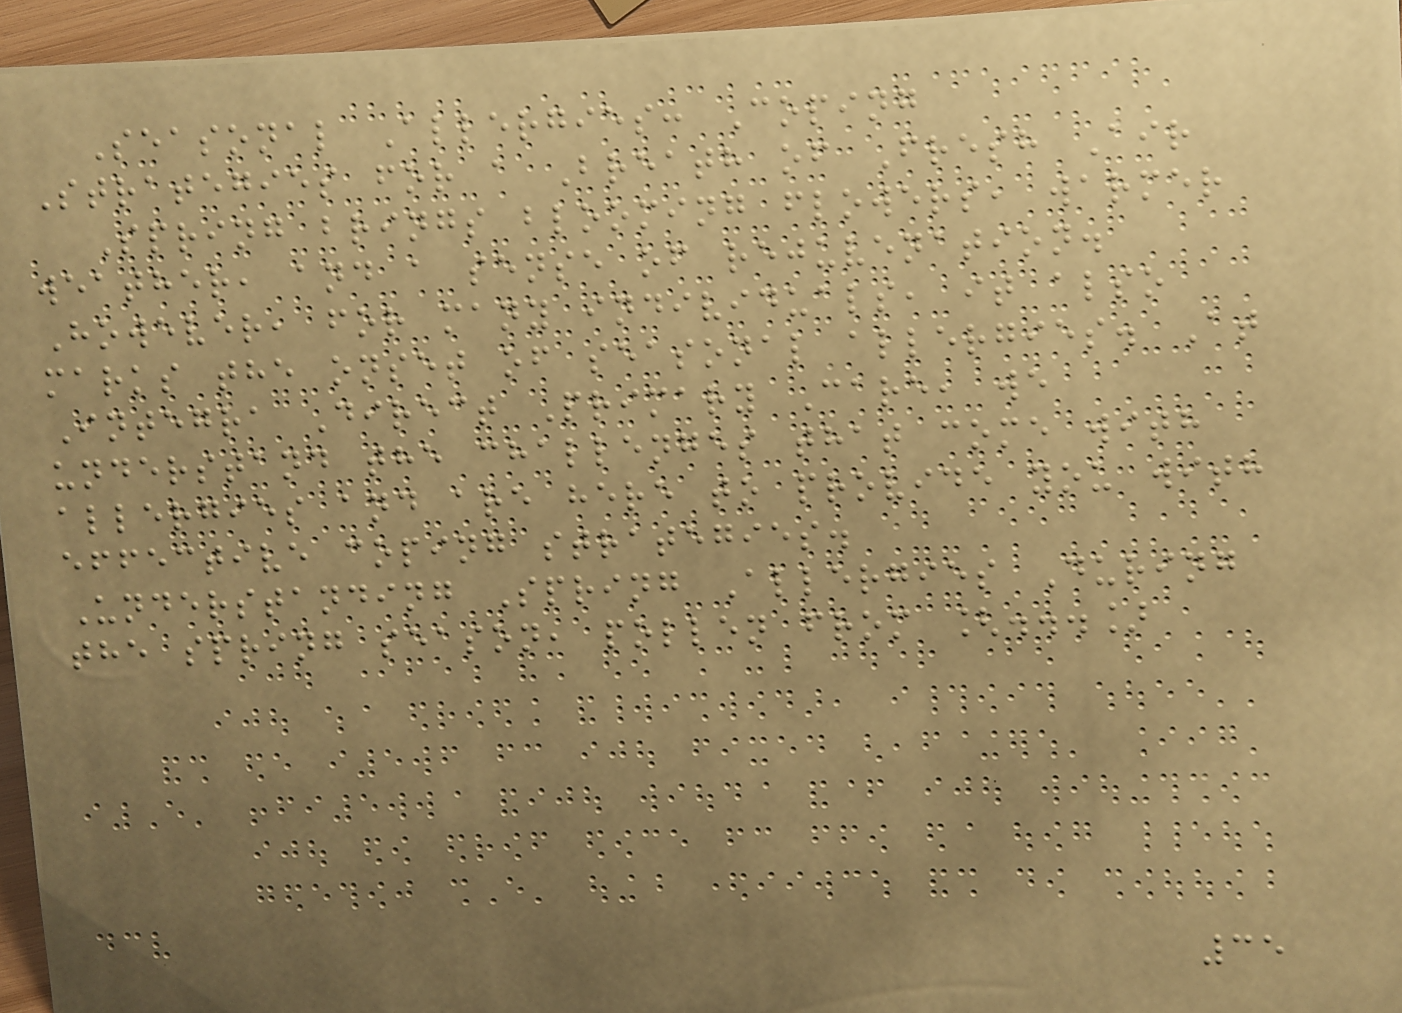Seasonal Allergies: Coping
Strategies for a Breath of Fresh Air
Spring brings blooming flowers, warmer
weather, and a sense of rejuvenation.
However, for many individuals, it also
marks the onset of seasonal allergies. At
Integra Direct Primary Care, we
understand the challenges that come with
allergies and are here to provide you with
effective coping strategies.
Understanding Spring Allergies During
the spring season, pollen from [...]
35
